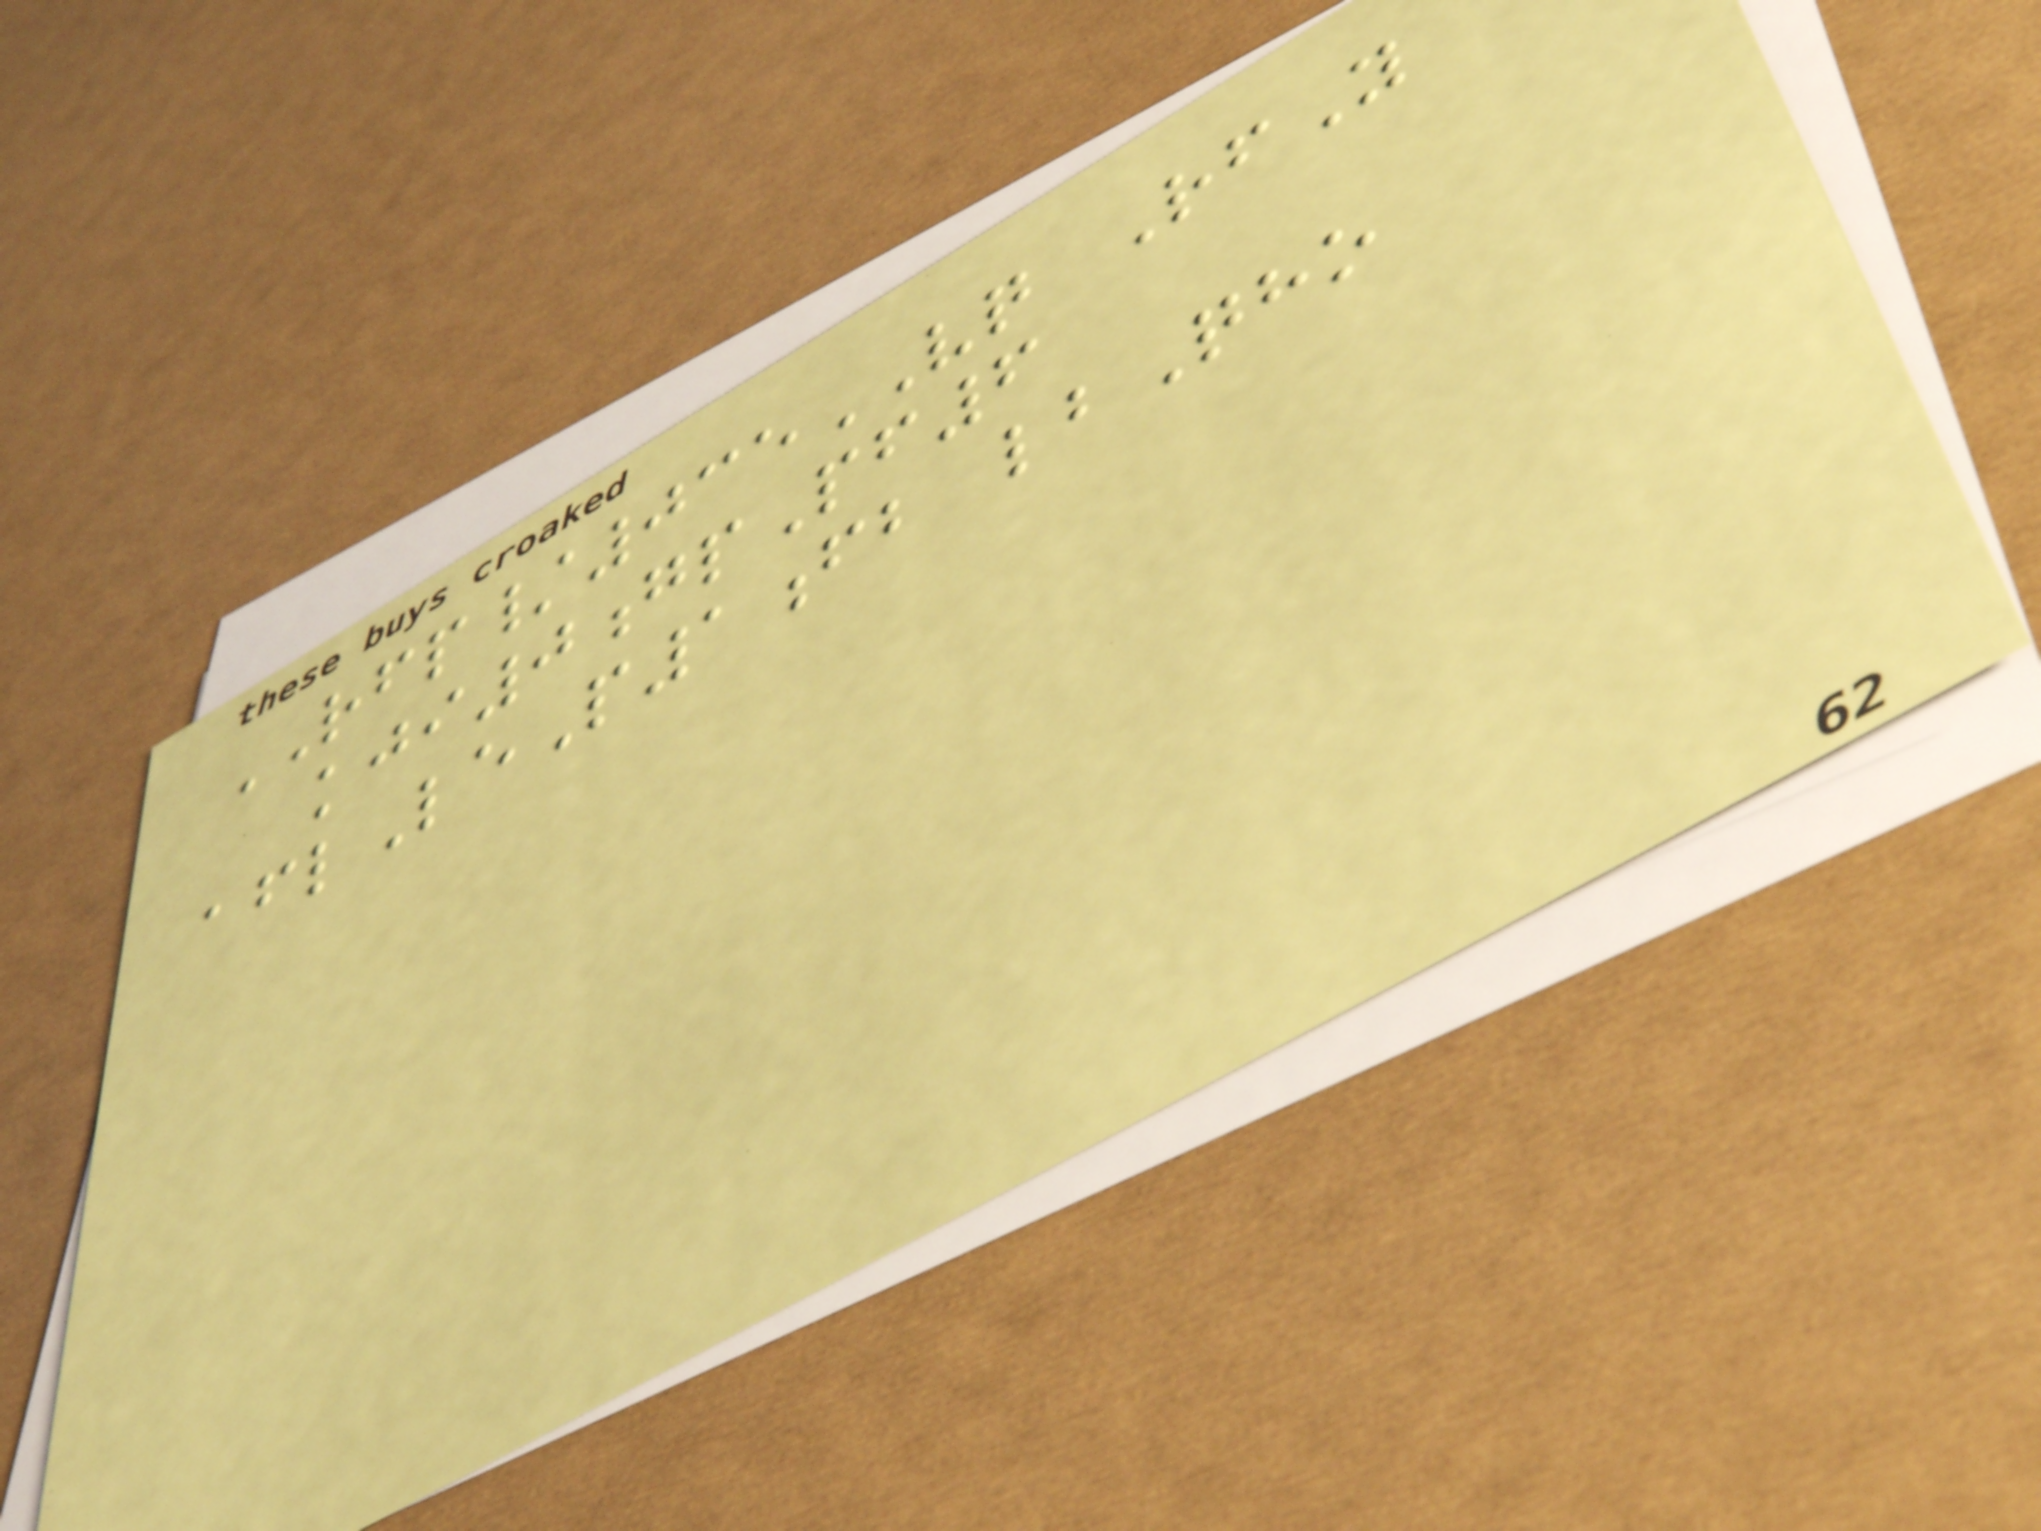RFP/035VQ RfY
kji0gpPf6
aflLeP1fb lbQho
